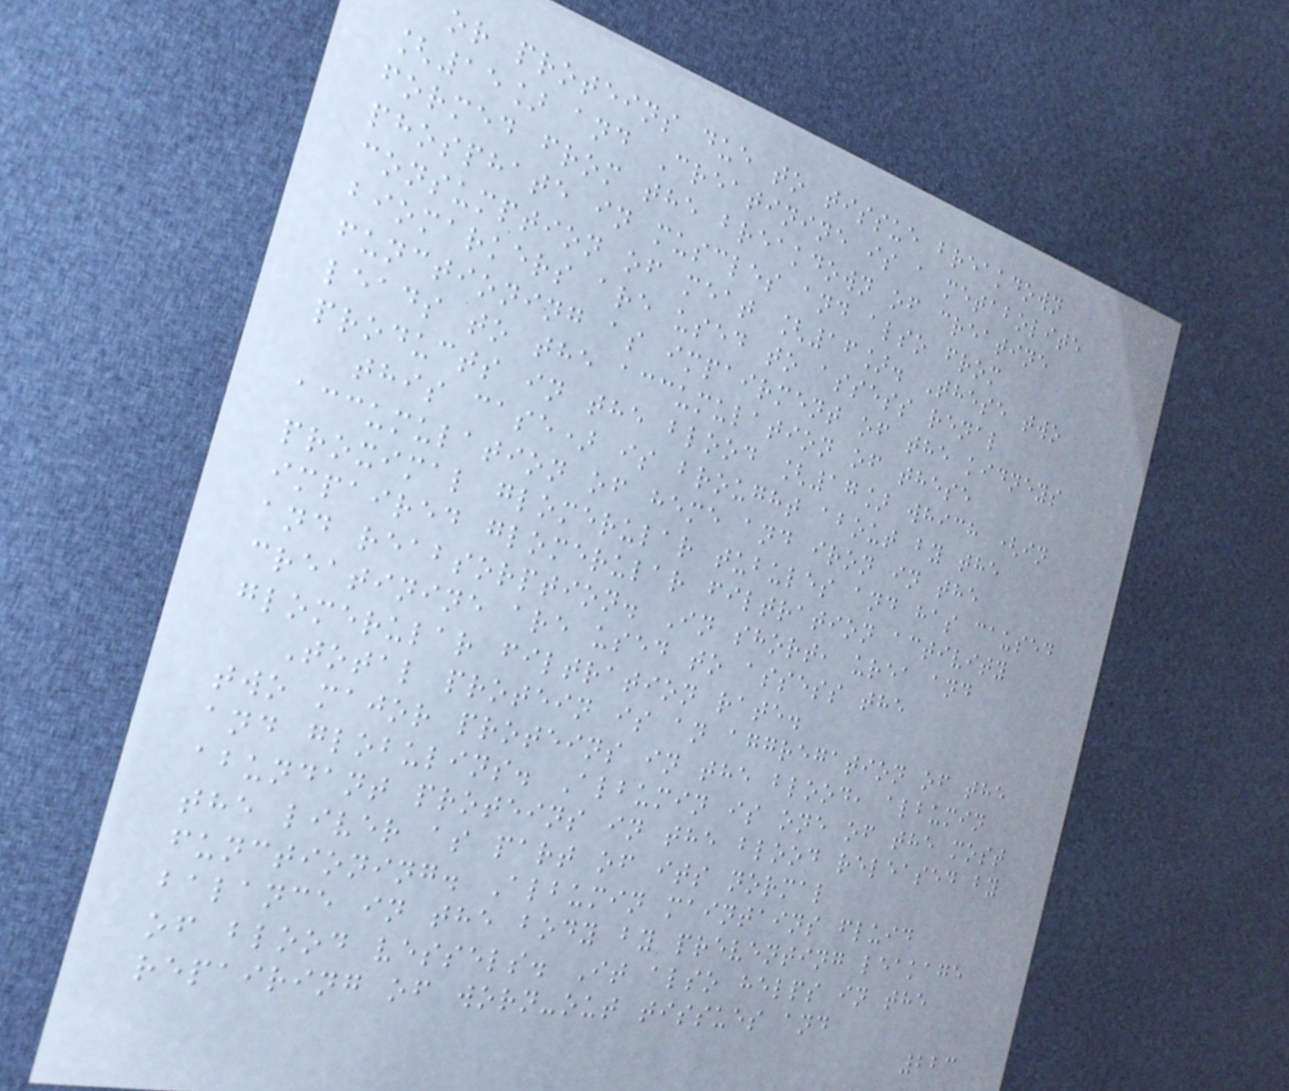or proteins due to tissue breakdown
[15] and Creatinine is a metabolite
formed from the breakdown of creatine
phosphate in muscles and also from
consumption of meat [16]. These two
biomarkers are used to assess renal
functioning as impairment of the kidneys
leads to the accumulation of these
products in the blood [17] which (in
this case) is brought about by the
accumulation of heme and iron in the
proximal glomerular tubules and has caused
impaired glomerular filtration activity
and reabsorption. In short, urea and
creatinine are used to assess the
glomerular filtration rate.
Total protein is an aggregation of the
two major proteins in the blood, albumin
and globulins. Albumin is one of the most
abundant proteins in the blood released by
the liver as part of its normal
functioning. Albumin maintains fluid
balance in the body by preventing leakage
of blood vessels. It also helps in the
repairing of worn-out tissues and
223
